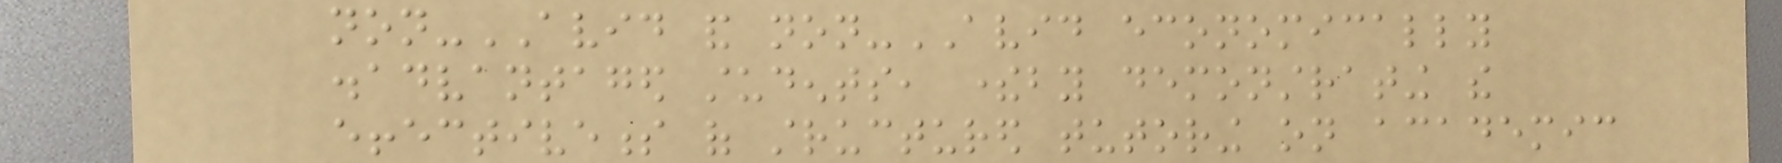non-AVID and non-AVID economically
disadvantaged students, thereby demonstrating the
effectiveness of structured tutoring on academic
